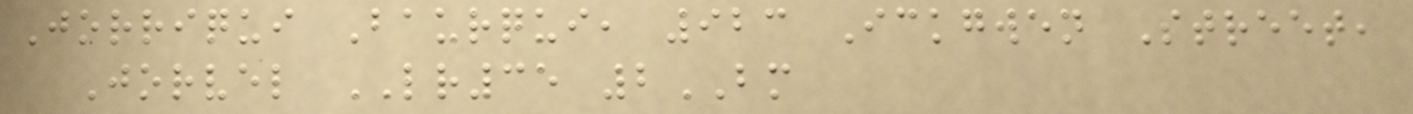Jorriqui Baurqui, 923 Ickgwen Street,
Jorvel LR35 2BM
